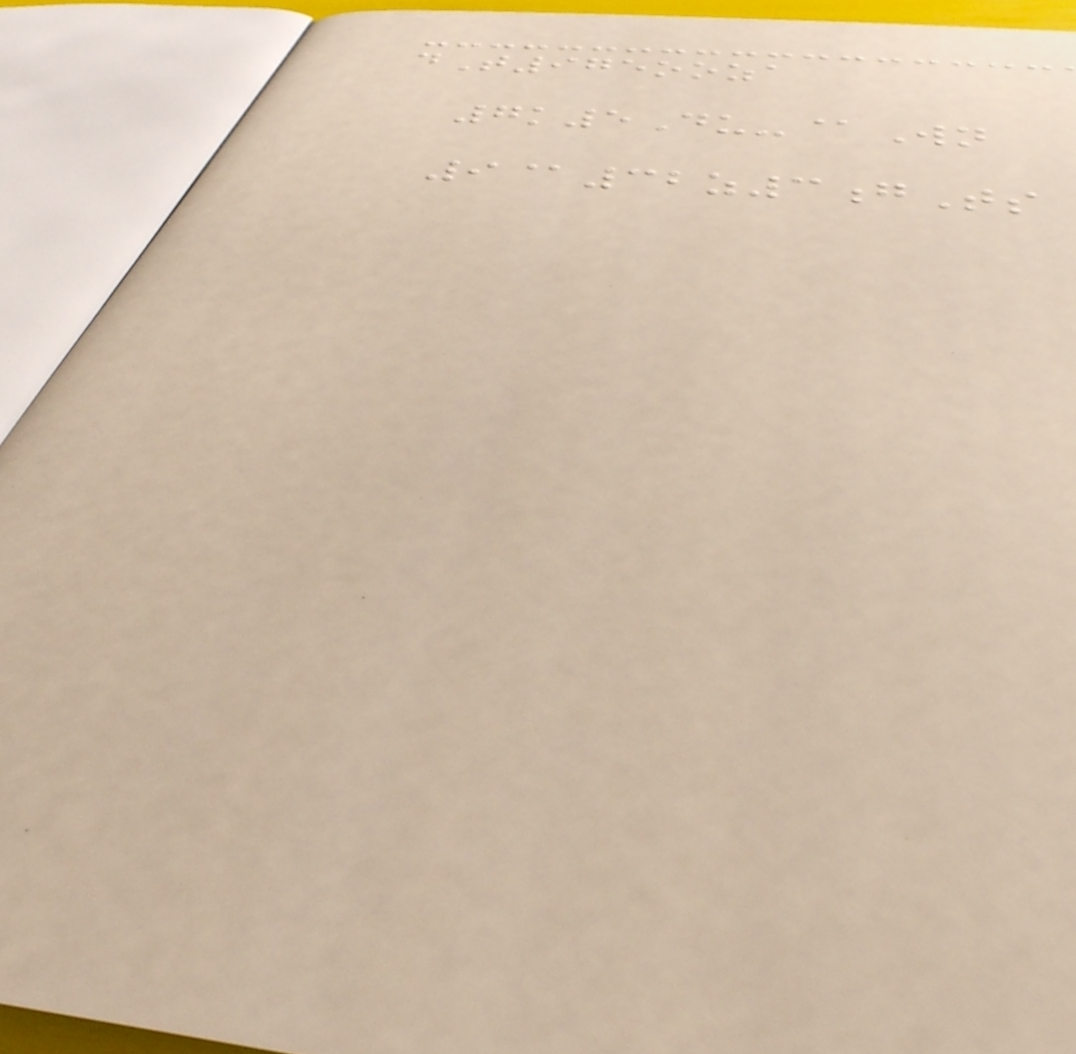dT975ooza
7k5Du-@Wn
9@32z3gTs
